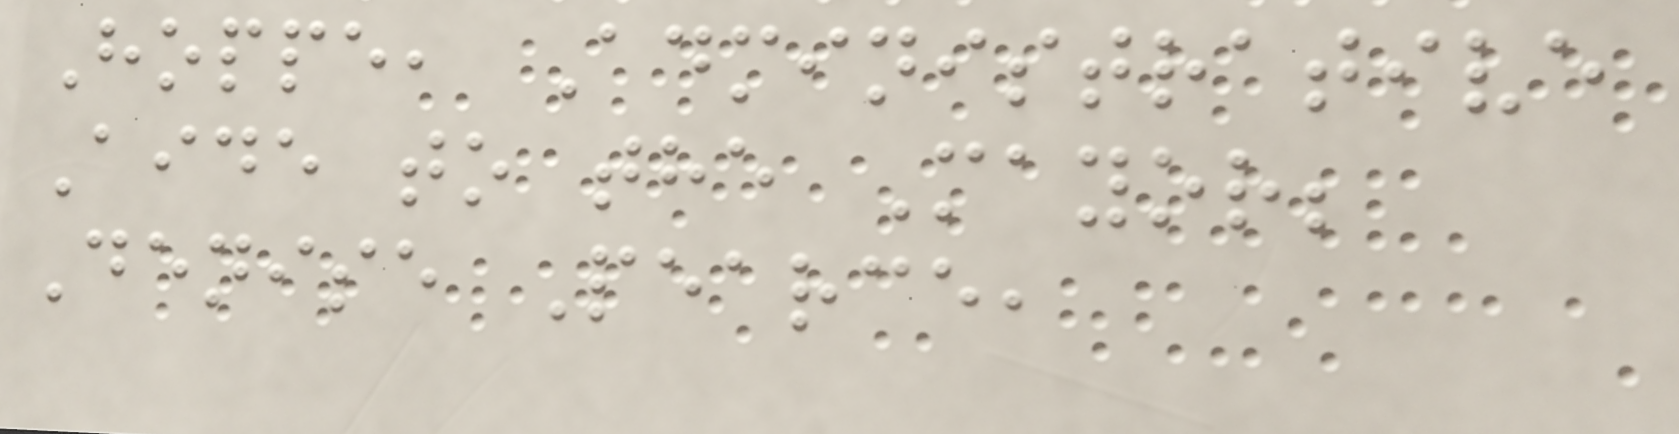Hoppe, Administrative
Aide to the Mayor;
Denise Pearce,
